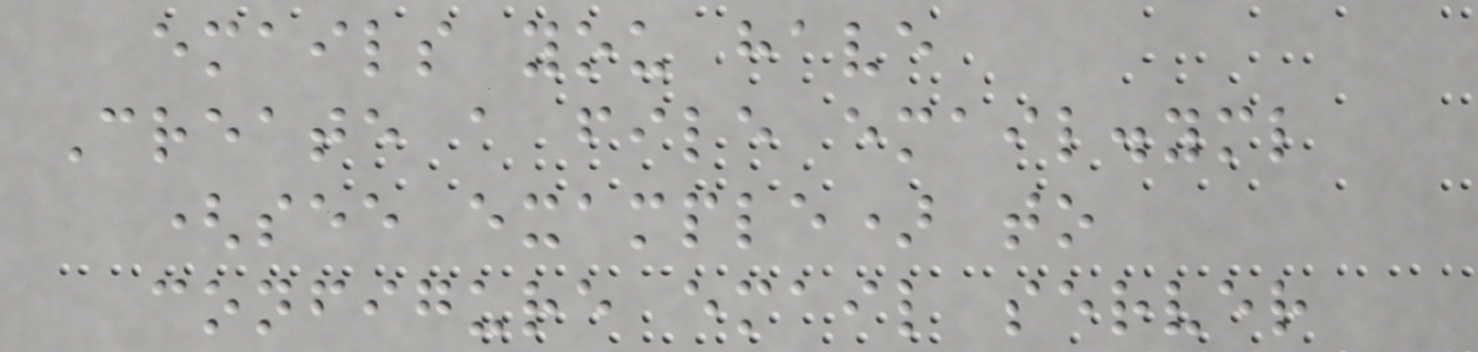emails you have
Create a file email.yml
(see example) to
configure email server
